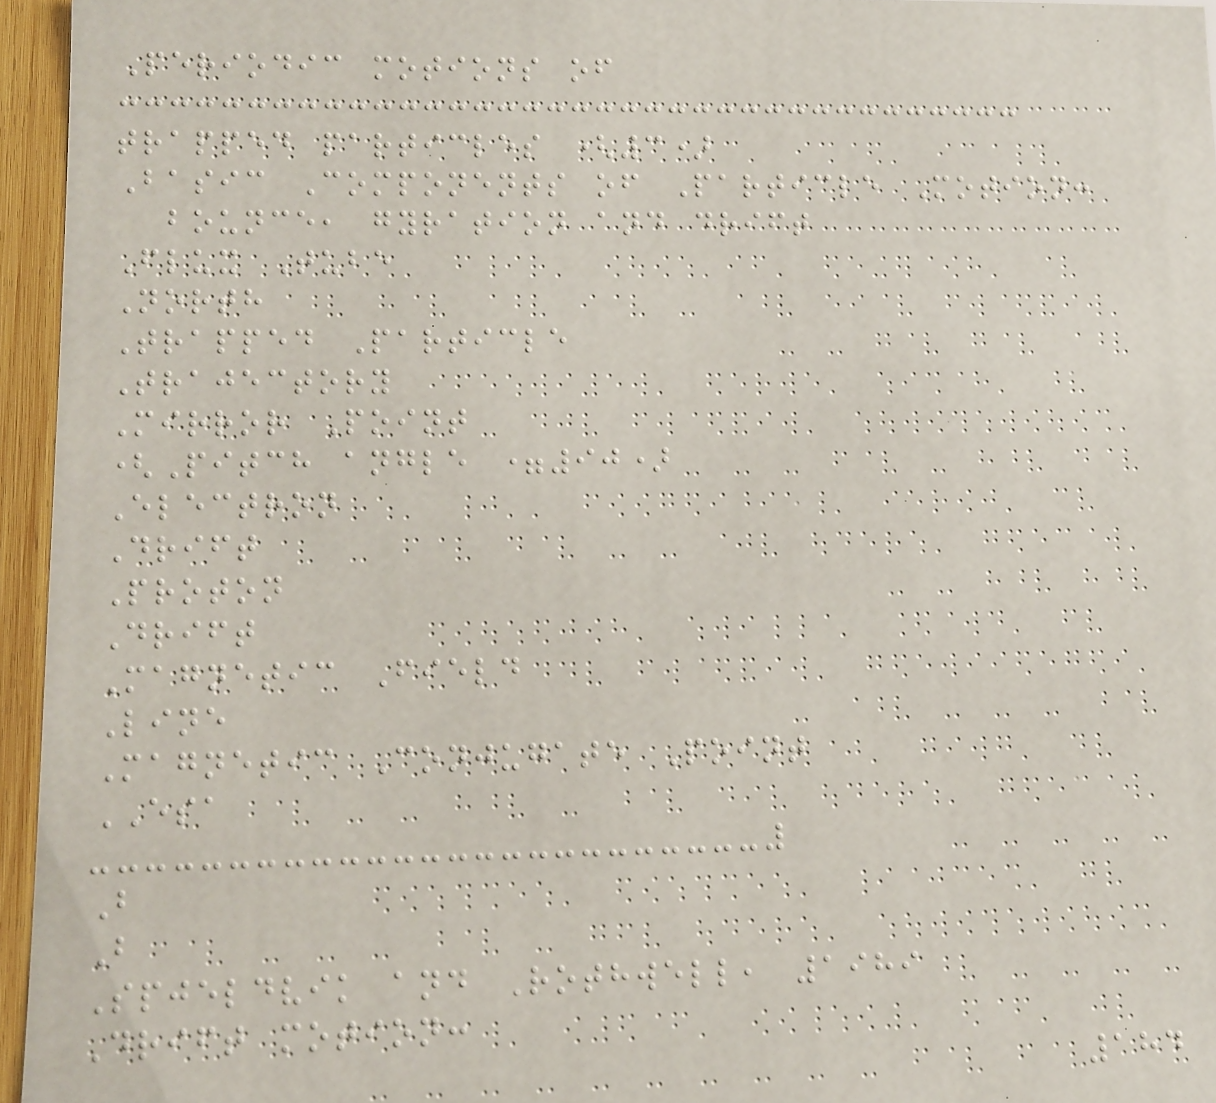Periodic motions of
trapped particles (3)
Basic Components of Particle Motion:
bounce, gyration and drift
Flux Tube
North
Trapped Particle
Trajectory
Mirror Point
(Pitch angle =90)
Electron
Drift
Proton
Drift
Magnetic Field
Line
Magnetic Conjugate Point
ESA
B
B
Spjeldvik and Rothwell, 1989
Drift motion:
184
